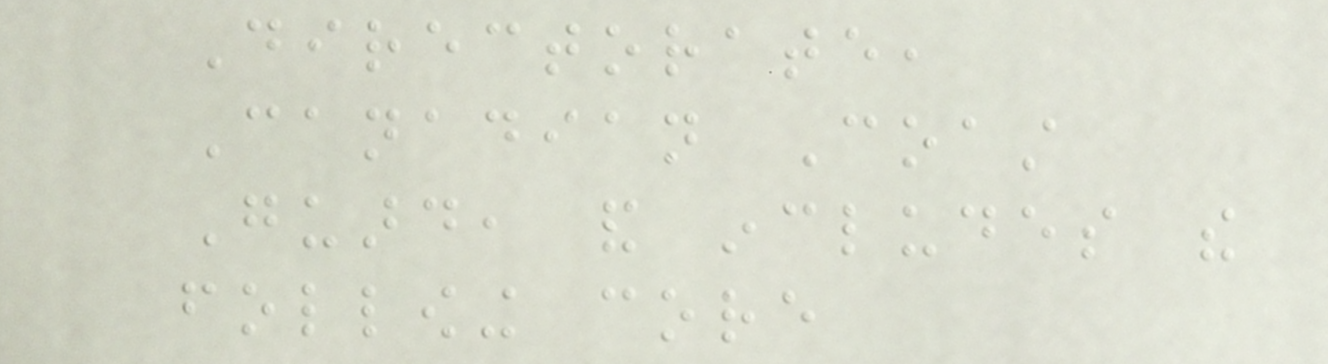Directorate,
Canadian Coast
Guard, and includes the
following core
